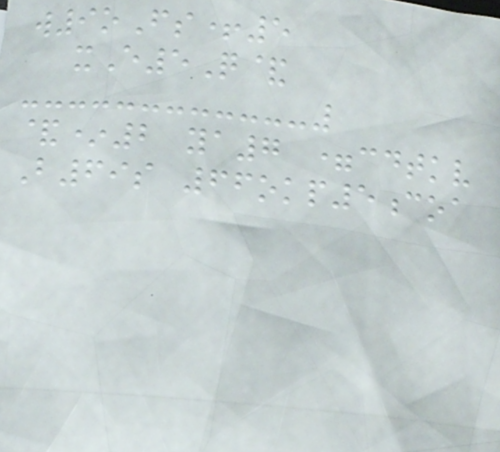w9oFs+5
xE5Q&
&*2 ya7 =cdtkv
B69s 66okp5coa
